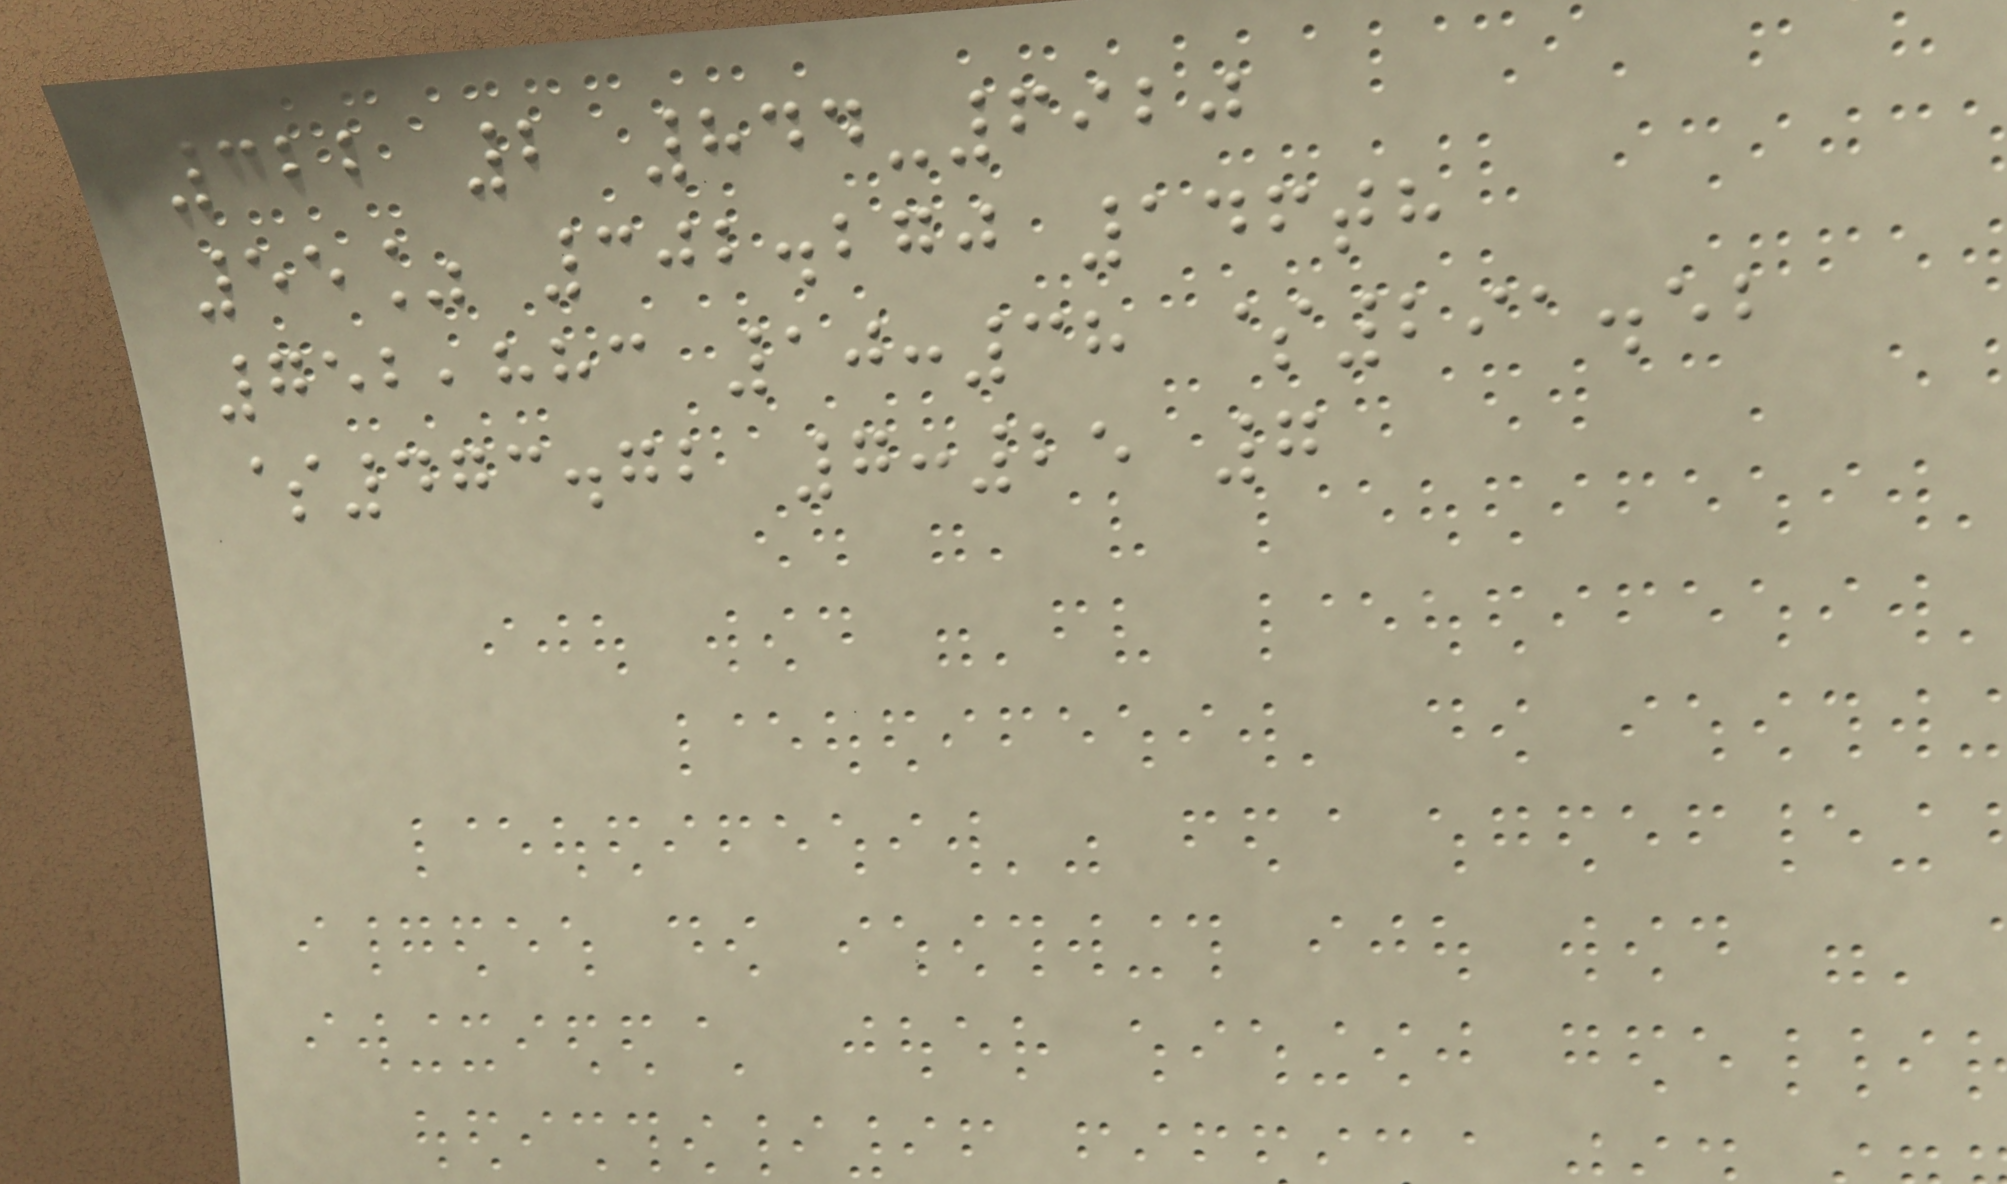322 2 844-6920
55% 302.270 146th
752,883 10:38 $291.52
$473.72 7:25 7
